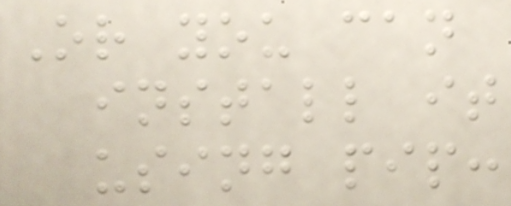Or you can
install it
using pip:
